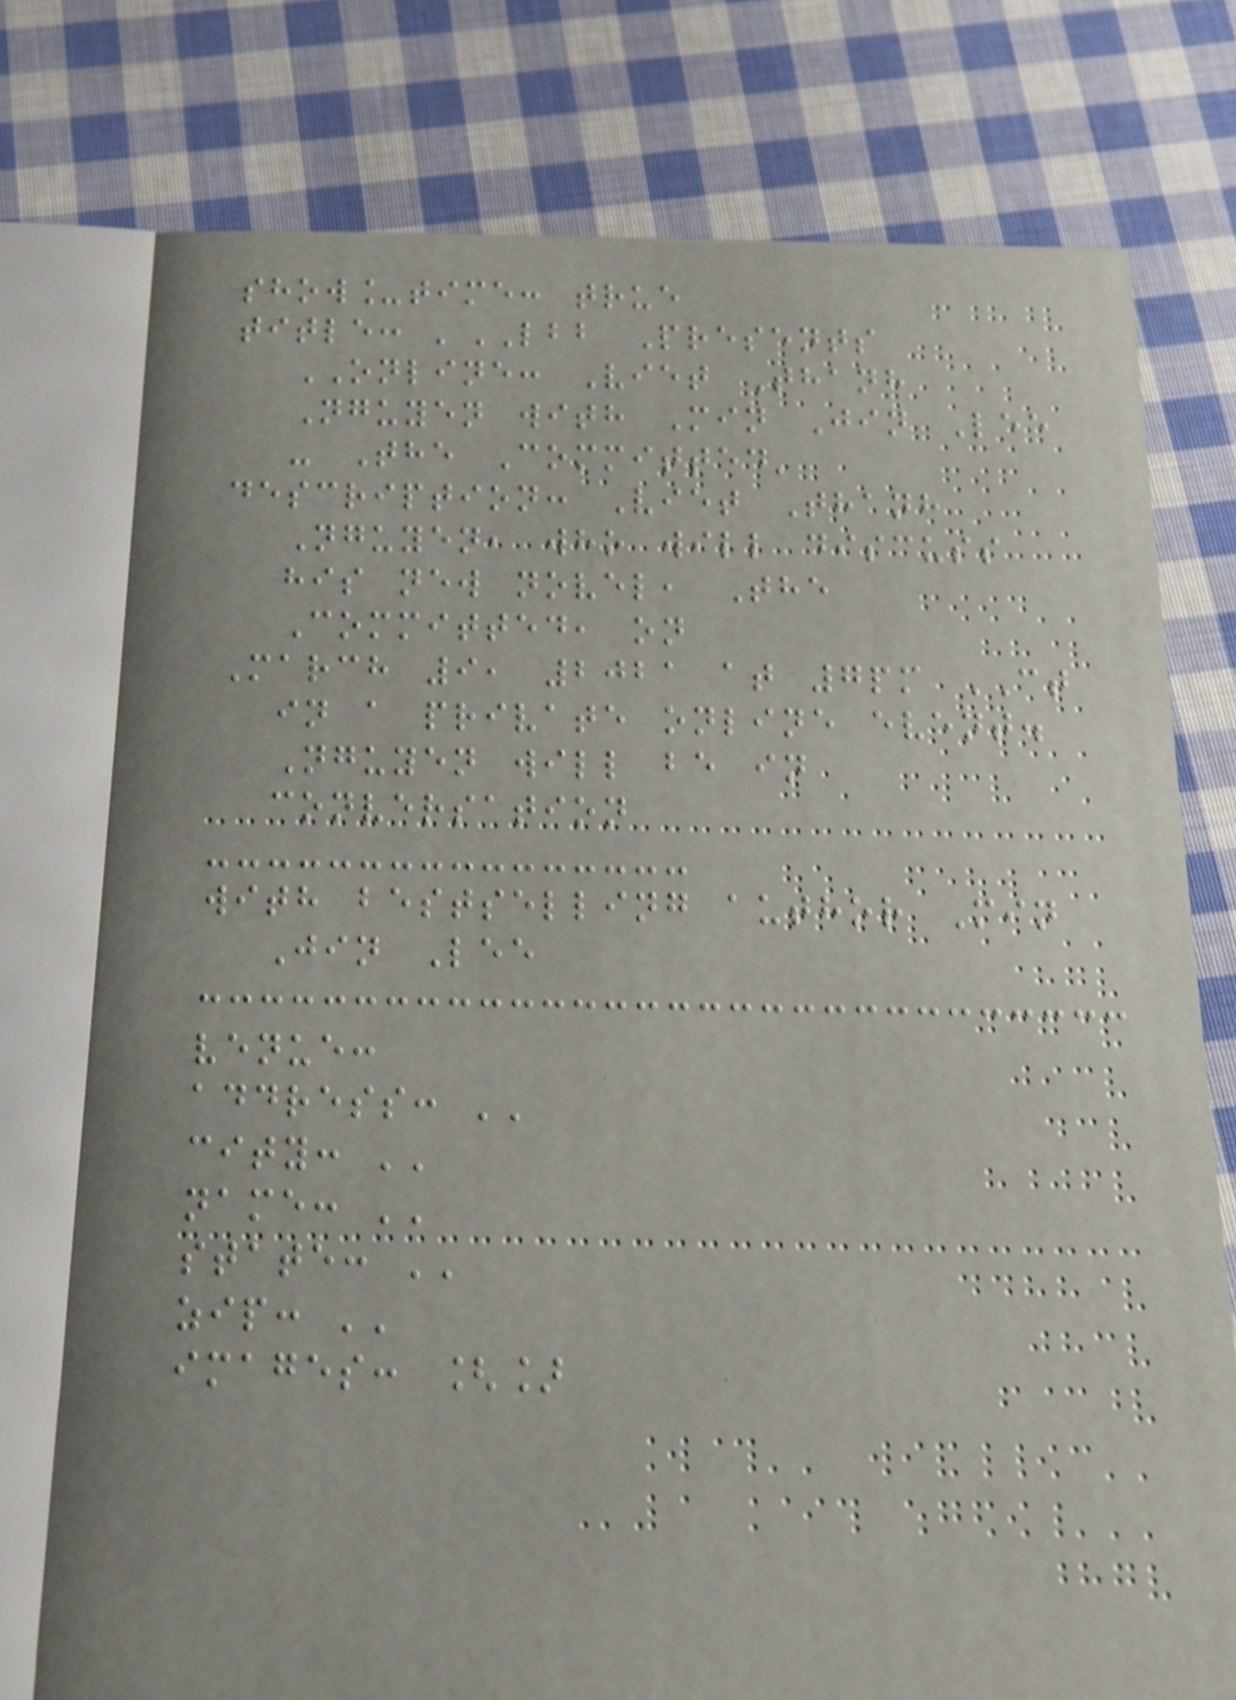show_time: true
title: 'LBB Presents
ONLINE: Viet Thanh
Nguyen with Min Jin Lee
- The Committed'
description: Viet Thanh
Nguyen, who will discuss
his new novel, The
Committed, on
March 9, 2021 at 7pm CT
in a private online event.
Nguyen will be in
conversation
with bestselling author Min
Jin Lee
venue:
address: ''
city: ''
name: ''
state: ''
zip: ''
images: []
